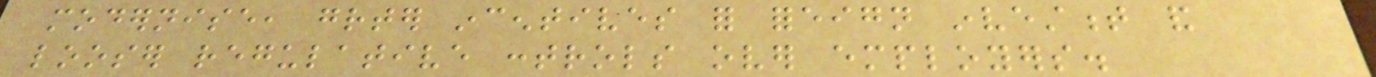modernise, greater incentives for foreign investment and
looser regulative controls over employers.
